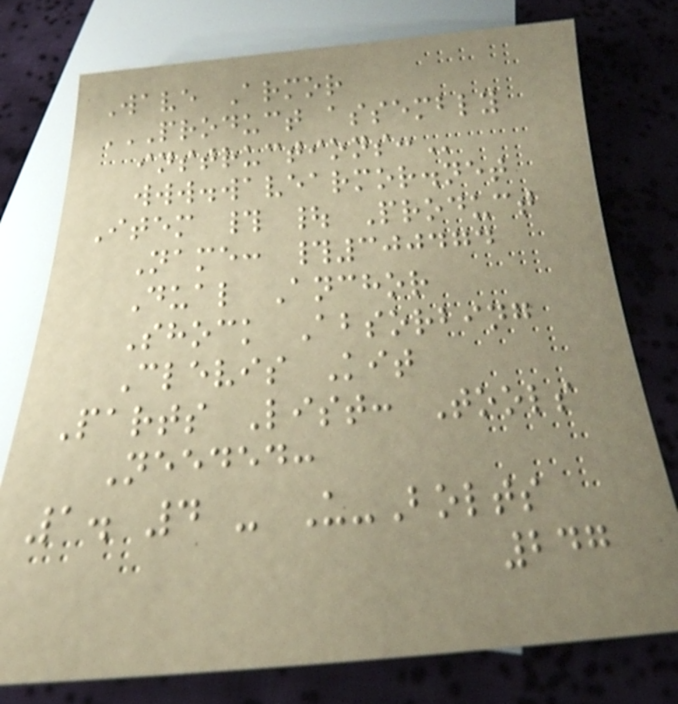Wave Armor
PRODUCT ASSEMBLY
INSTRUCTIONS:
www.wavearmor.net
Item # | Product
Name: #300474
Dual Anchor
Shock Absorbing
Clevis Kit
Parts List: Tools
Needed:
1. 4 - U-Bolts
247
